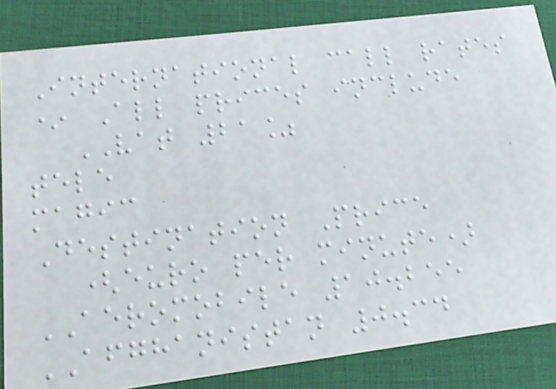International call rates
* All prices include
VAT 21%
tele
magic
Destination Price
(euro per minute)
AEROMOBILE 10.255
AFGHANISTAN 0.34
